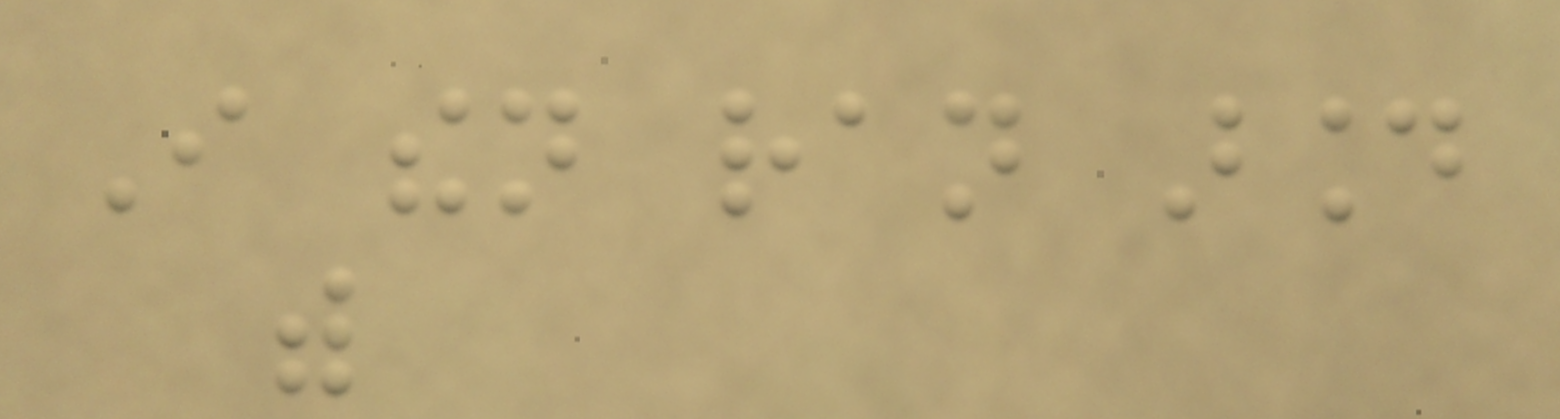I then ran around
with
